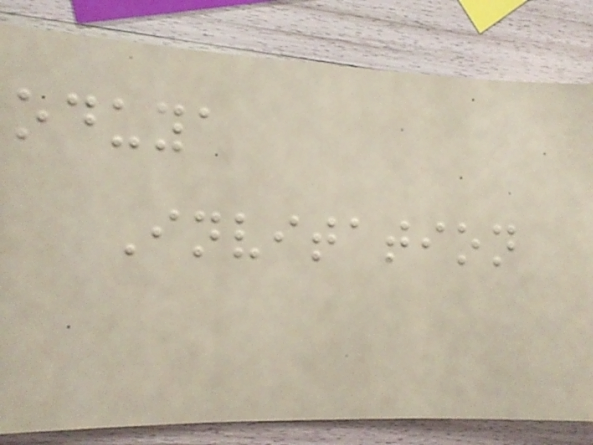oduya
Invitation
